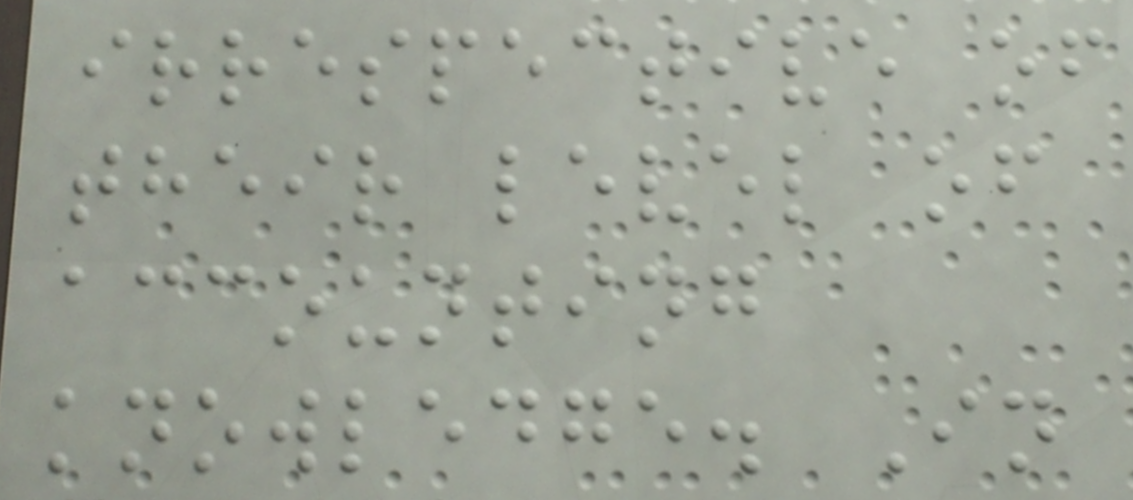irrespective of
their level of
accounting
knowledge. In
